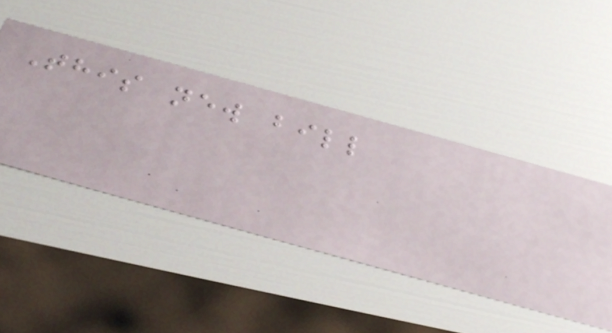This new bill
